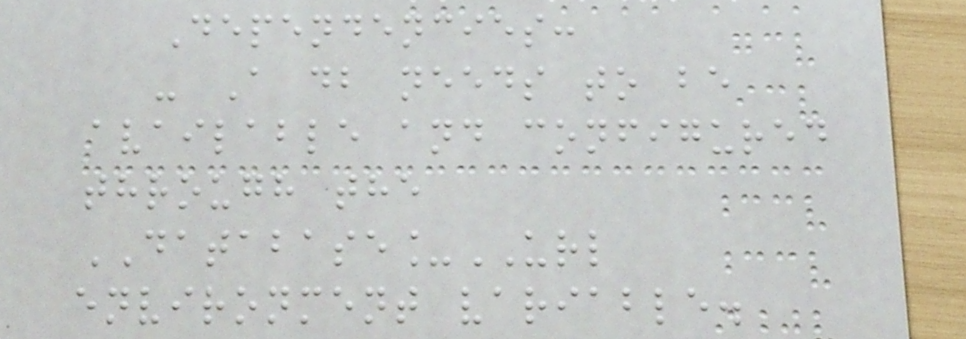Dependencies:
- A db needs to be
available and configured
through the
DATABASE_URL
environment variable.
